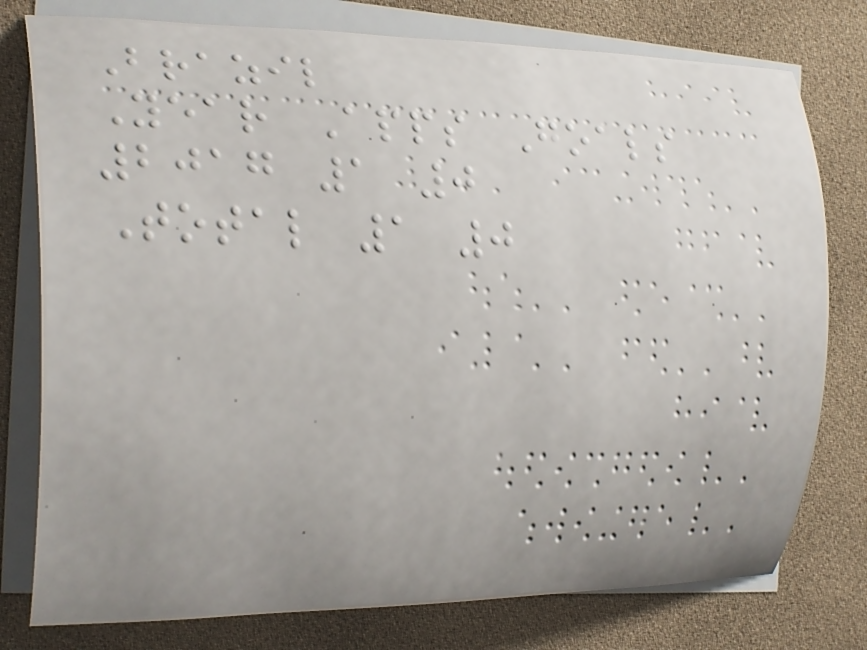Brazil
Year Apps Goals
2017 1 0
Total 1 0
